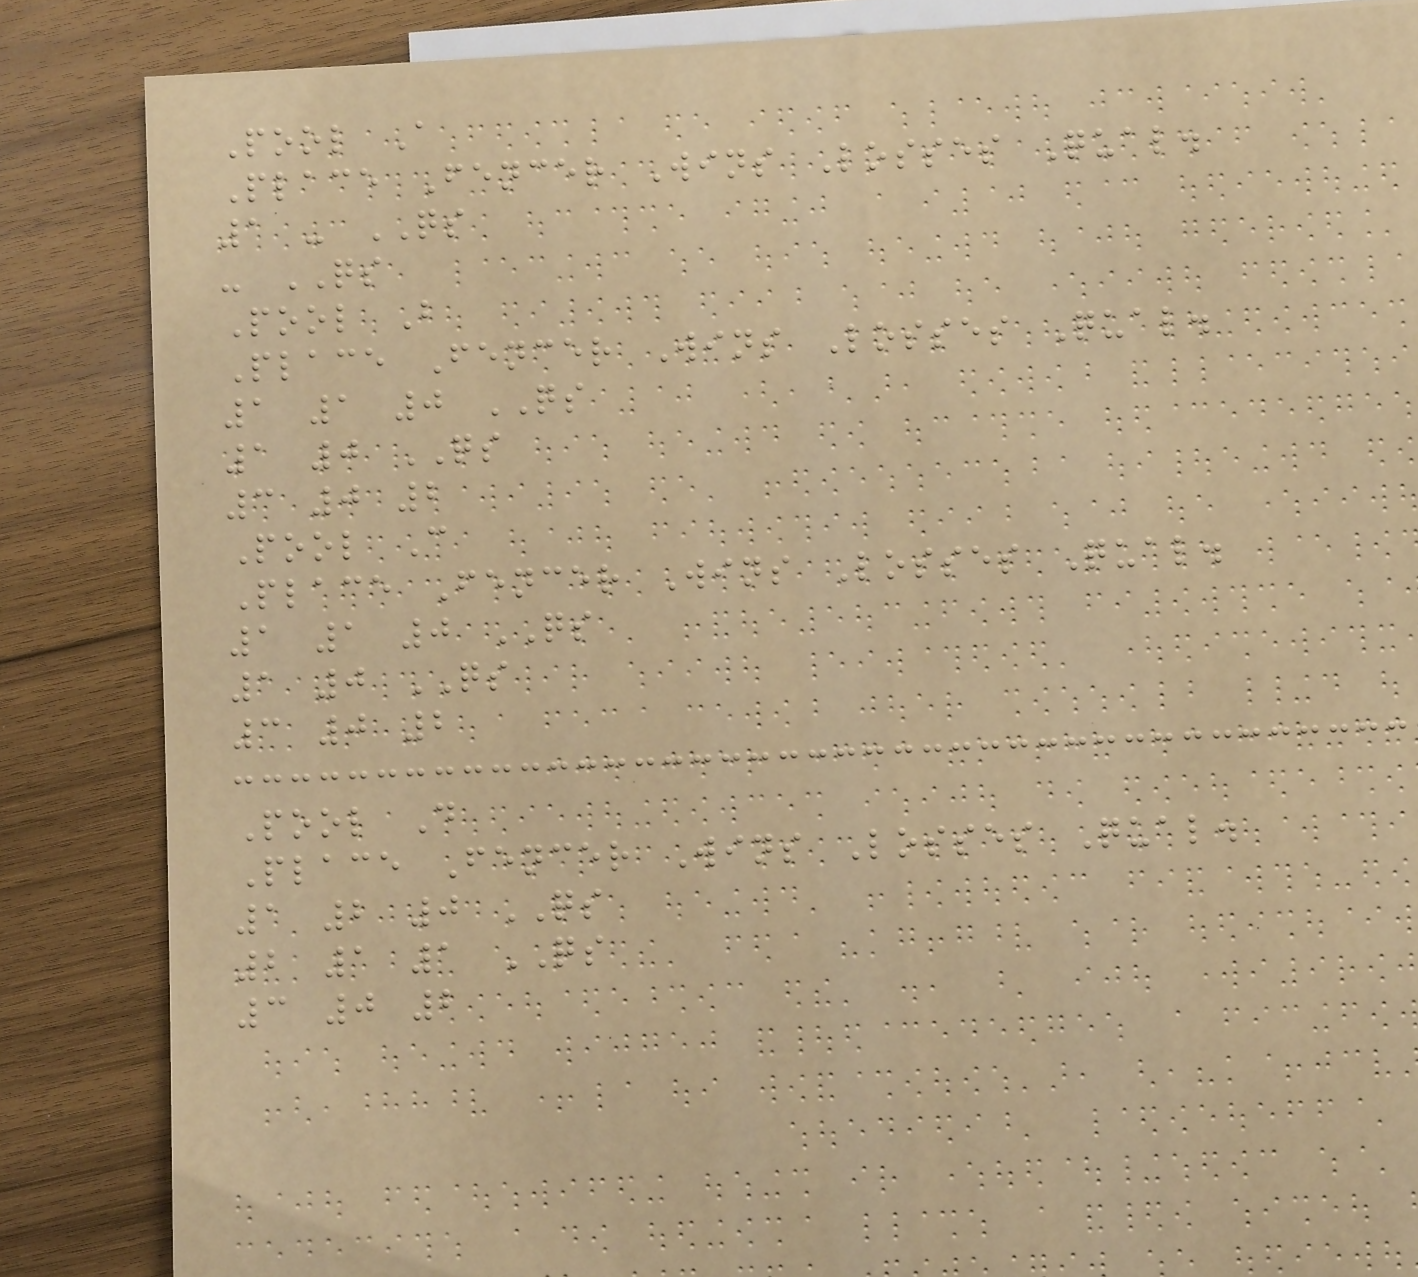Pool A
Place Fencer Wins Losses Qual.
1 - QS
- QS
Pool B
Place Fencer Wins Losses Qual.
1 1 0 QS
1 0 QS
3 0 2
Pool C
Place Fencer Wins Losses Qual.
1 1 0 QS
1 0 QS
3 0 2
Pool D
Place Fencer Wins Losses Qual.
1 2 0 QS
2 1 1 QS
3 0 2
